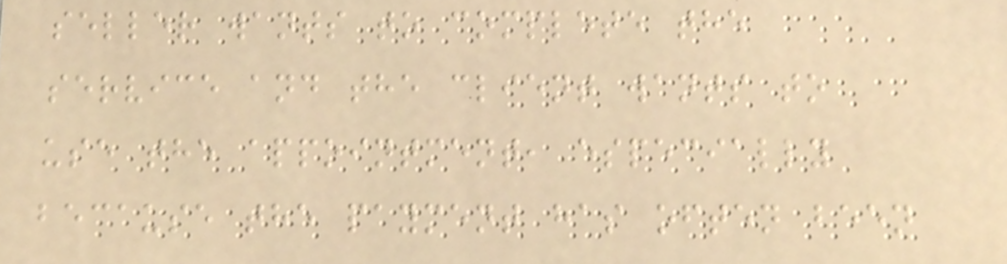seller wants to complete the
service and the client wants to
use the appointment, especially
because the payment has often been
